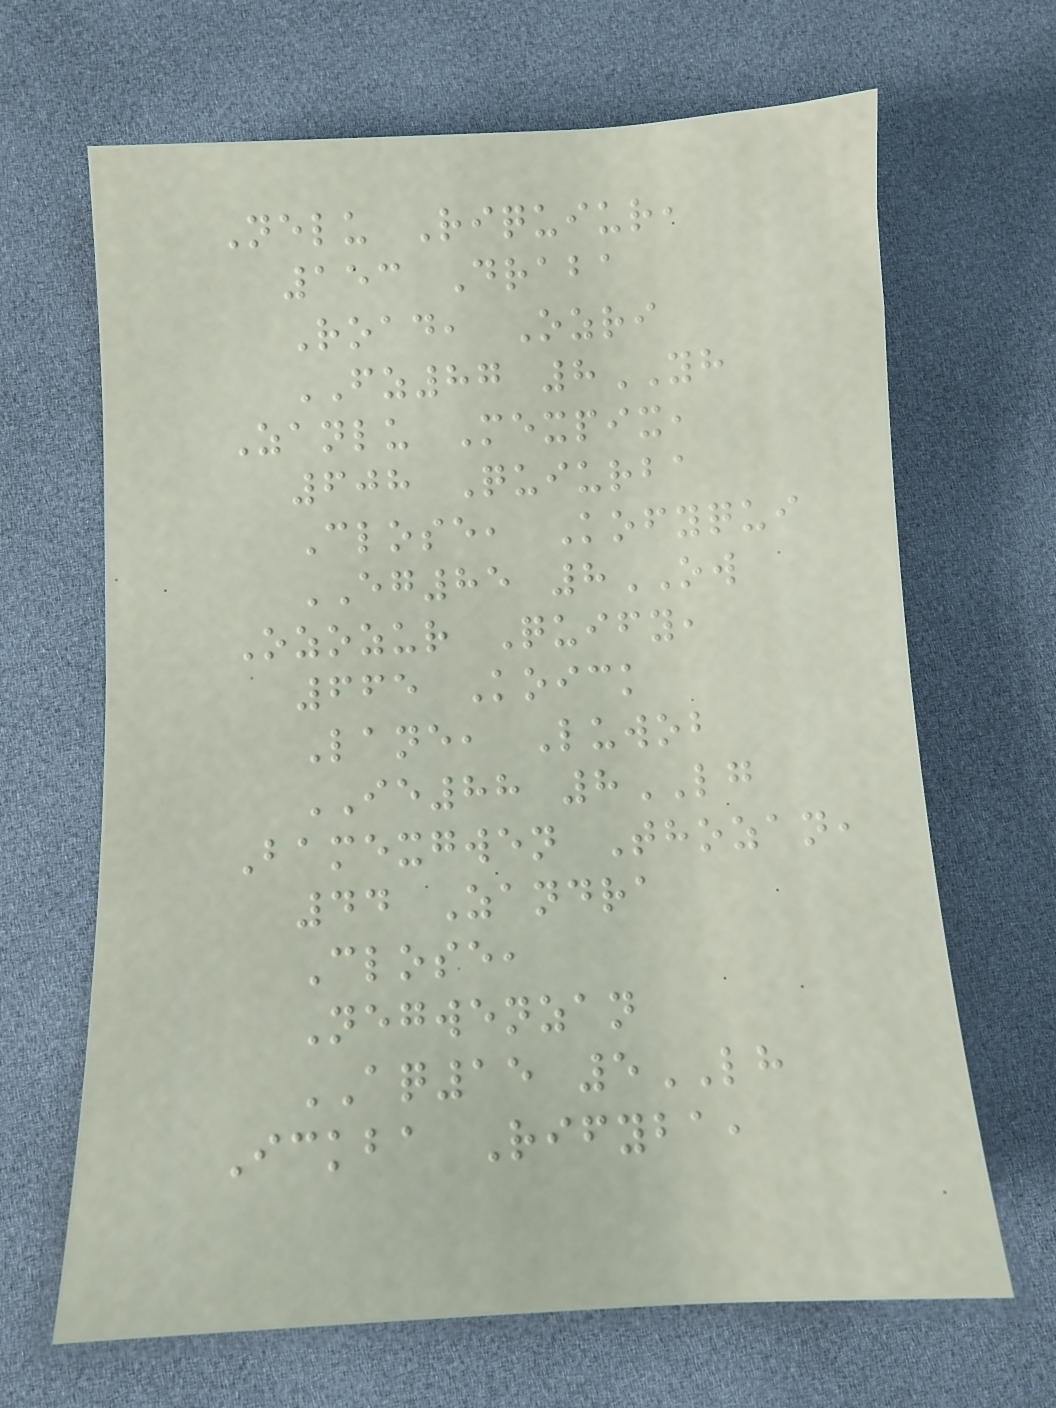Nelu Riquiur,
153 Draba
Road, Ozri
FZ87 8YH
Zanlu Mexpix,
608 Quiurba
Close, Kofyqui
EG85 8OW
Ozozur Quify,
665 Koick
Lane, Luwob
IE88 8LG
Bamexgwen Thozan,
44 Zandra
Close,
Negwenzan
AQ15 5LH
Ickba Rifyba,
